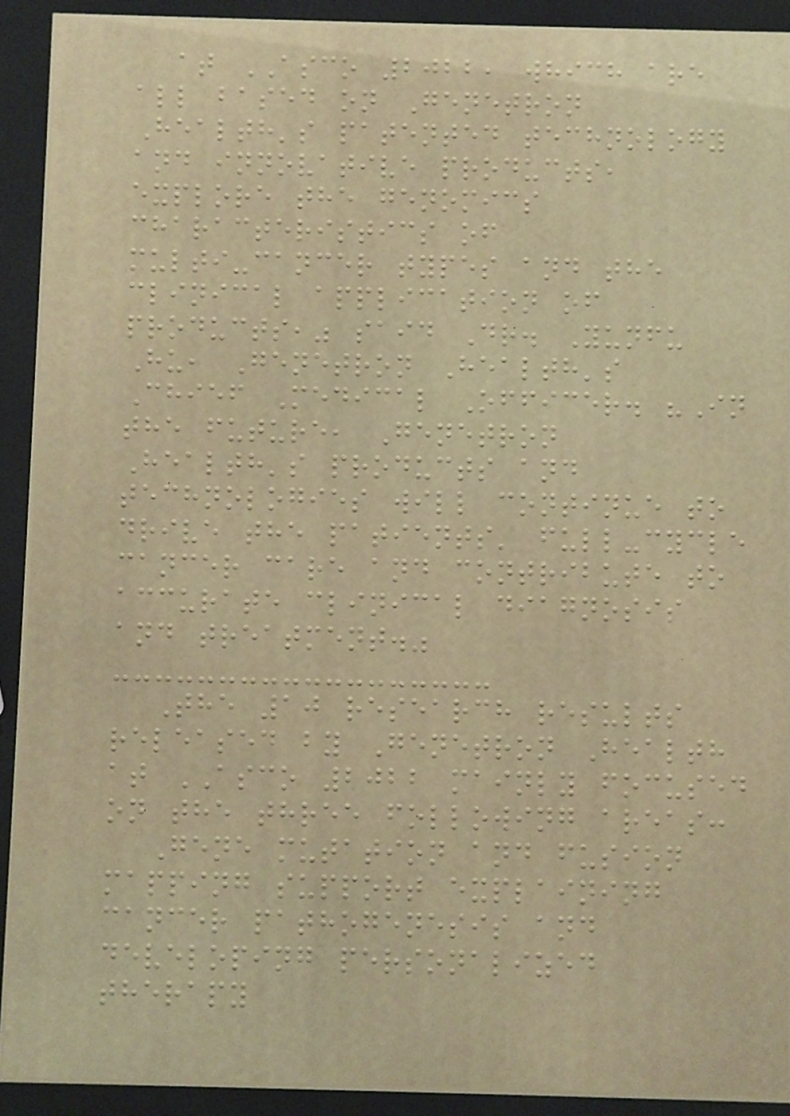at ASCO 2022, which are
all based on Genetron
Health's patented technology
and innovative products,
explore the genomics
characteristics of
multi-cancer types and the
clinical application of
products," said Dr. Yunfu
Hu, Genetron Health's
Chief Medical Officer. "In
the future, Genetron
Health's products and
technologies will continue to
drive the patients' full-cycle
cancer care and contribute to
accurate clinical diagnosis
and treatment."
The 10 research results
released by Genetron Health
at ASCO 2022 mainly focused
on the three following areas:
Gene mutation and fusion
mapping support explaining
cancer pathogenesis and
developing personalized
therapy
